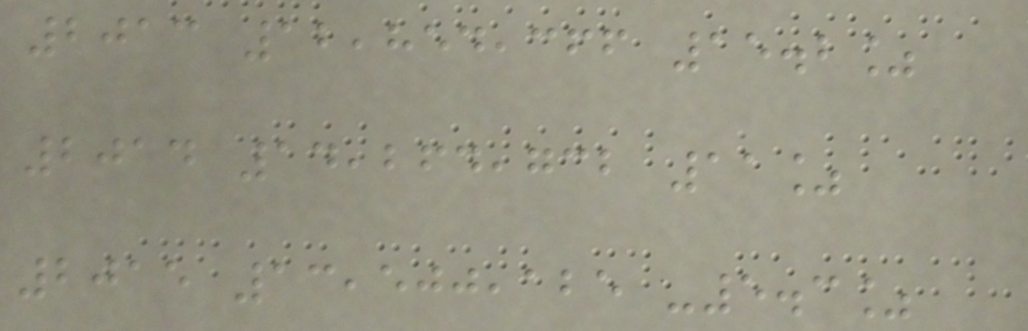2013 12,854,366 15.2%
2014 14,264,732 11%
2015 13,500,125 -5.3%
